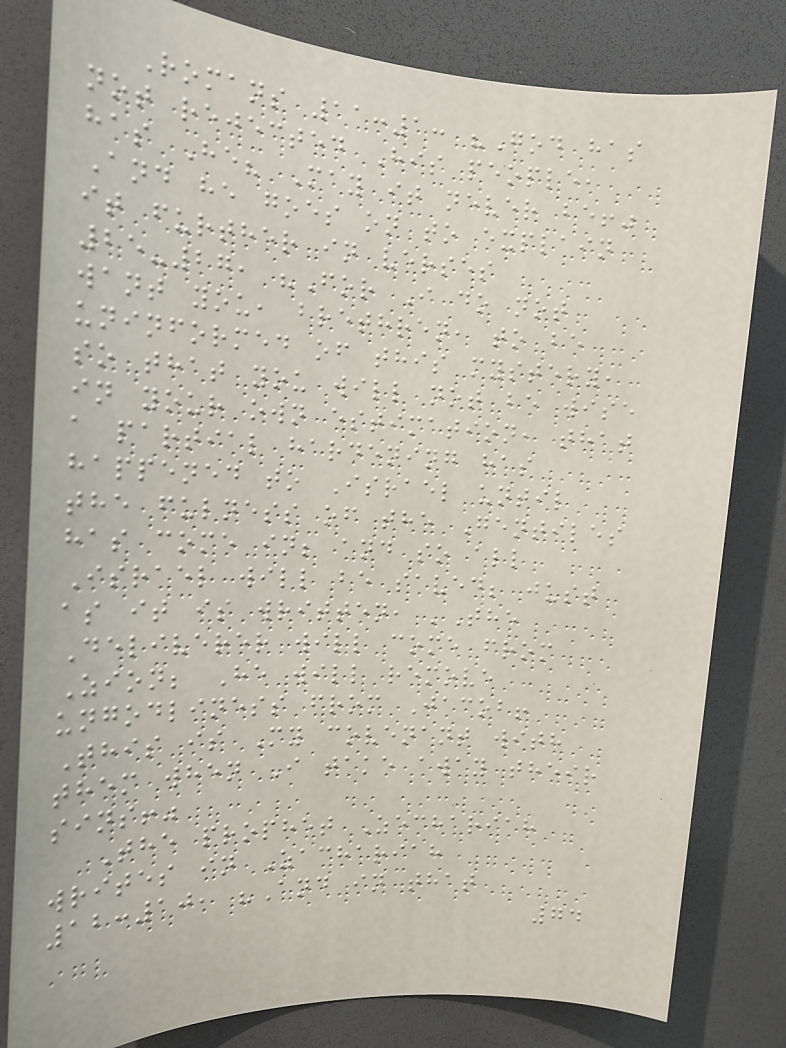Romans 11:1: "God has
not rejected His people,
has He? May it never be!"
And he goes on to explain
it further in verses
25-27, "For I do not
want you, brethren, to be
uninformed of this mystery,
so that you will not be wise
in your own estimation, that
a partial hardening has
happened to Israel until
the fulness of the Gentiles
has come in; and so all
Israel will be saved; just
as it is written, 'The
Deliverer will come from
Zion; He will remove
ungodliness from Jacob!
This is My covenant with
them when I take away their
sins!"
The prophet Zechariah
writes in Zachariah
12:10, "And in that
74
